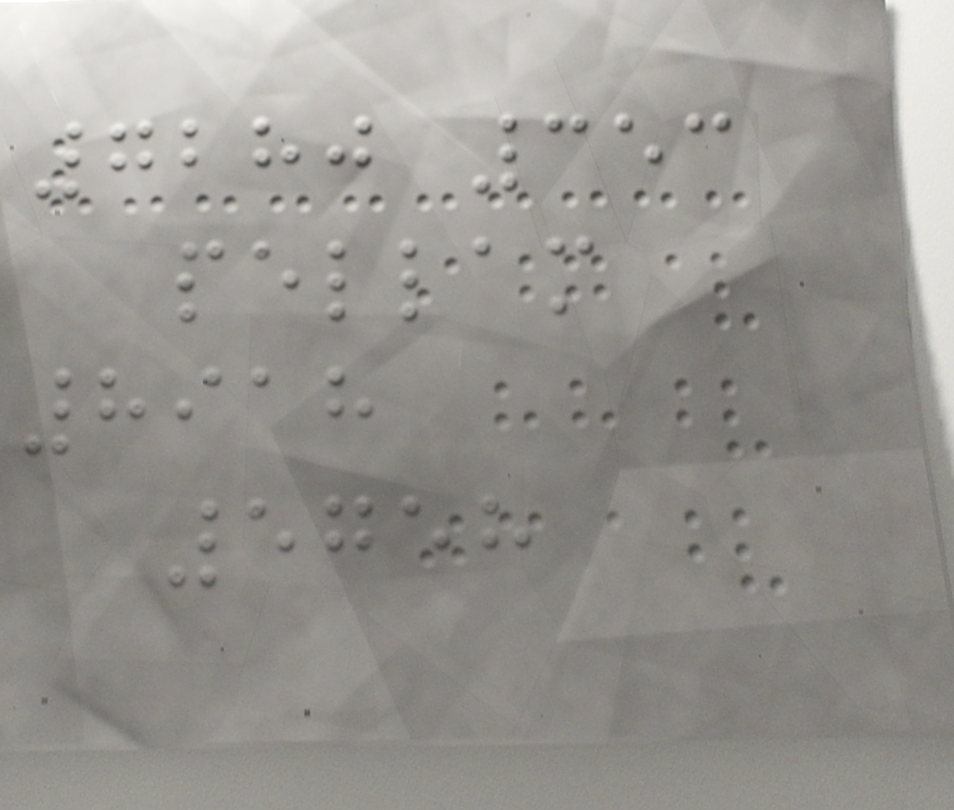7280 353
pellam
8918
5758
